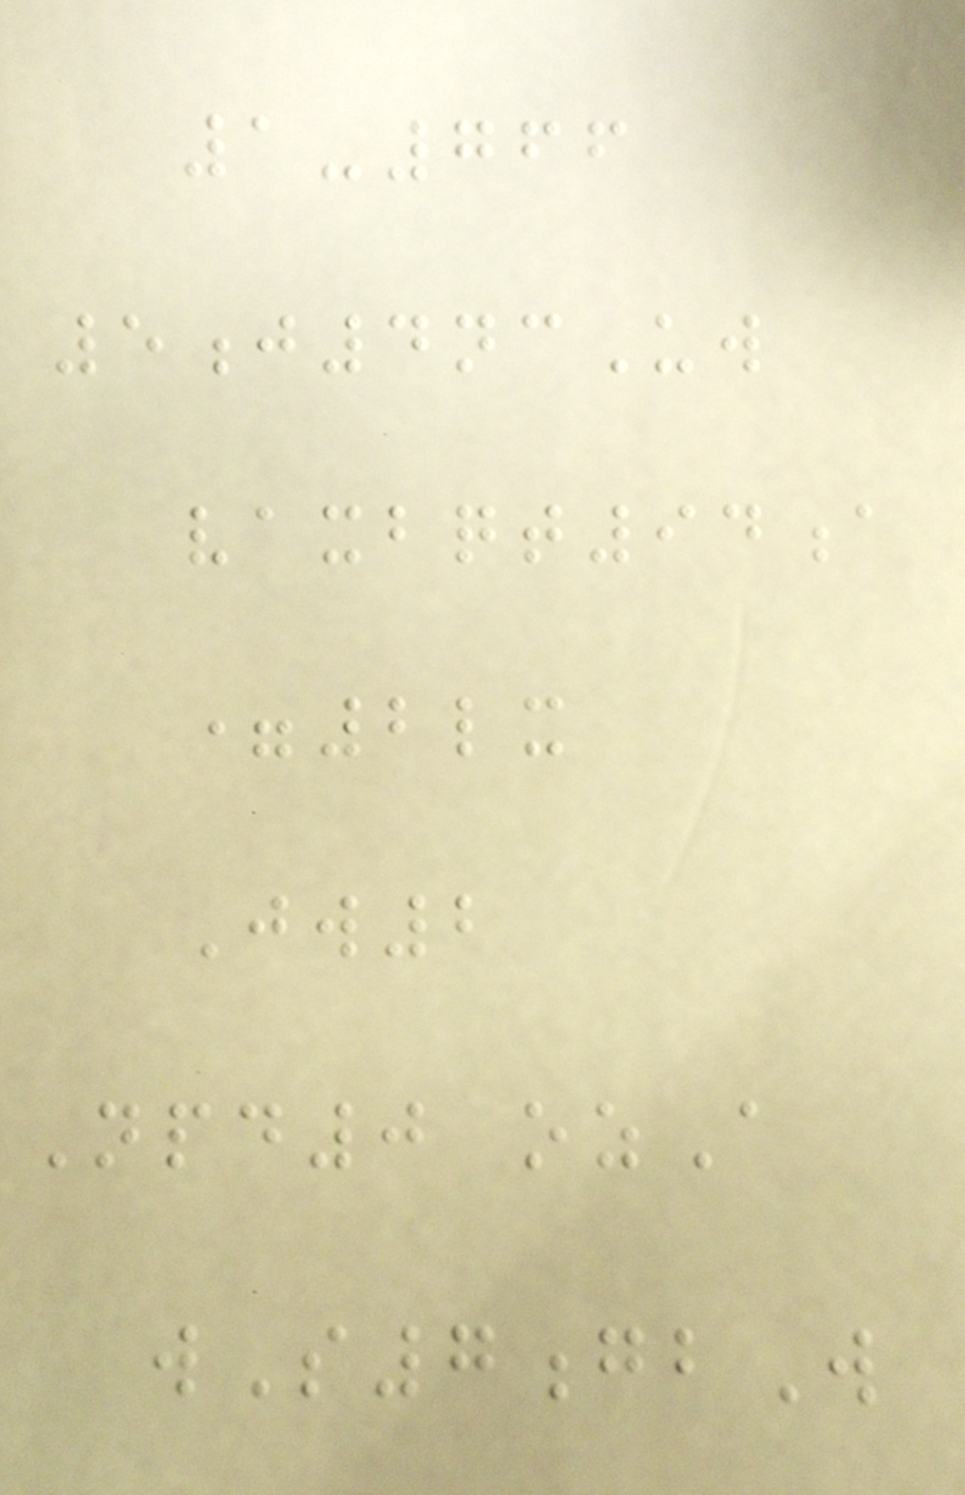1-766
5j4ncUw
vaxbqt94a
=2lx
Jw2
Npd0 ozA
wS7gbW
